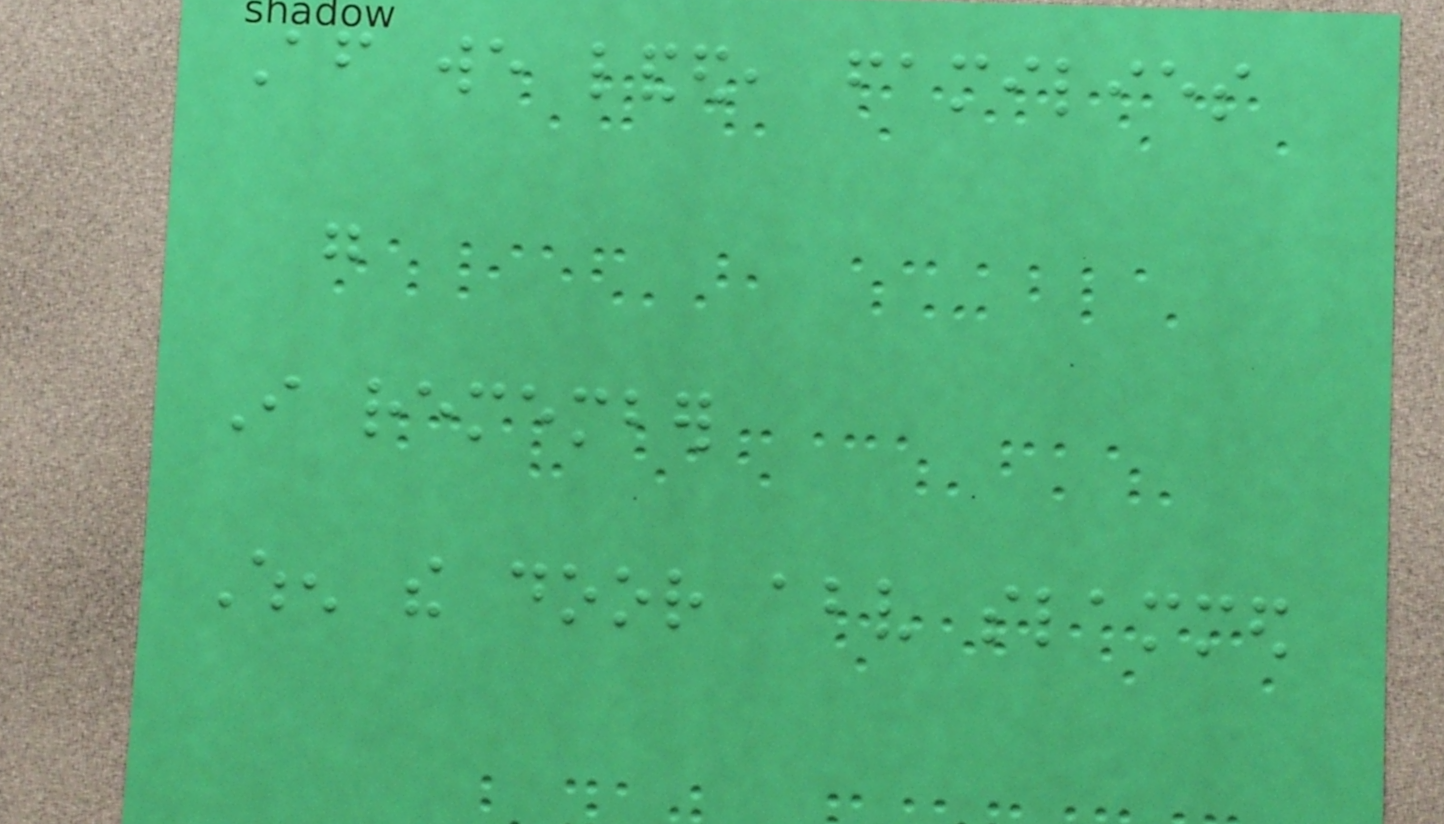After we landed, families
were
I remember
When the door above slammed
